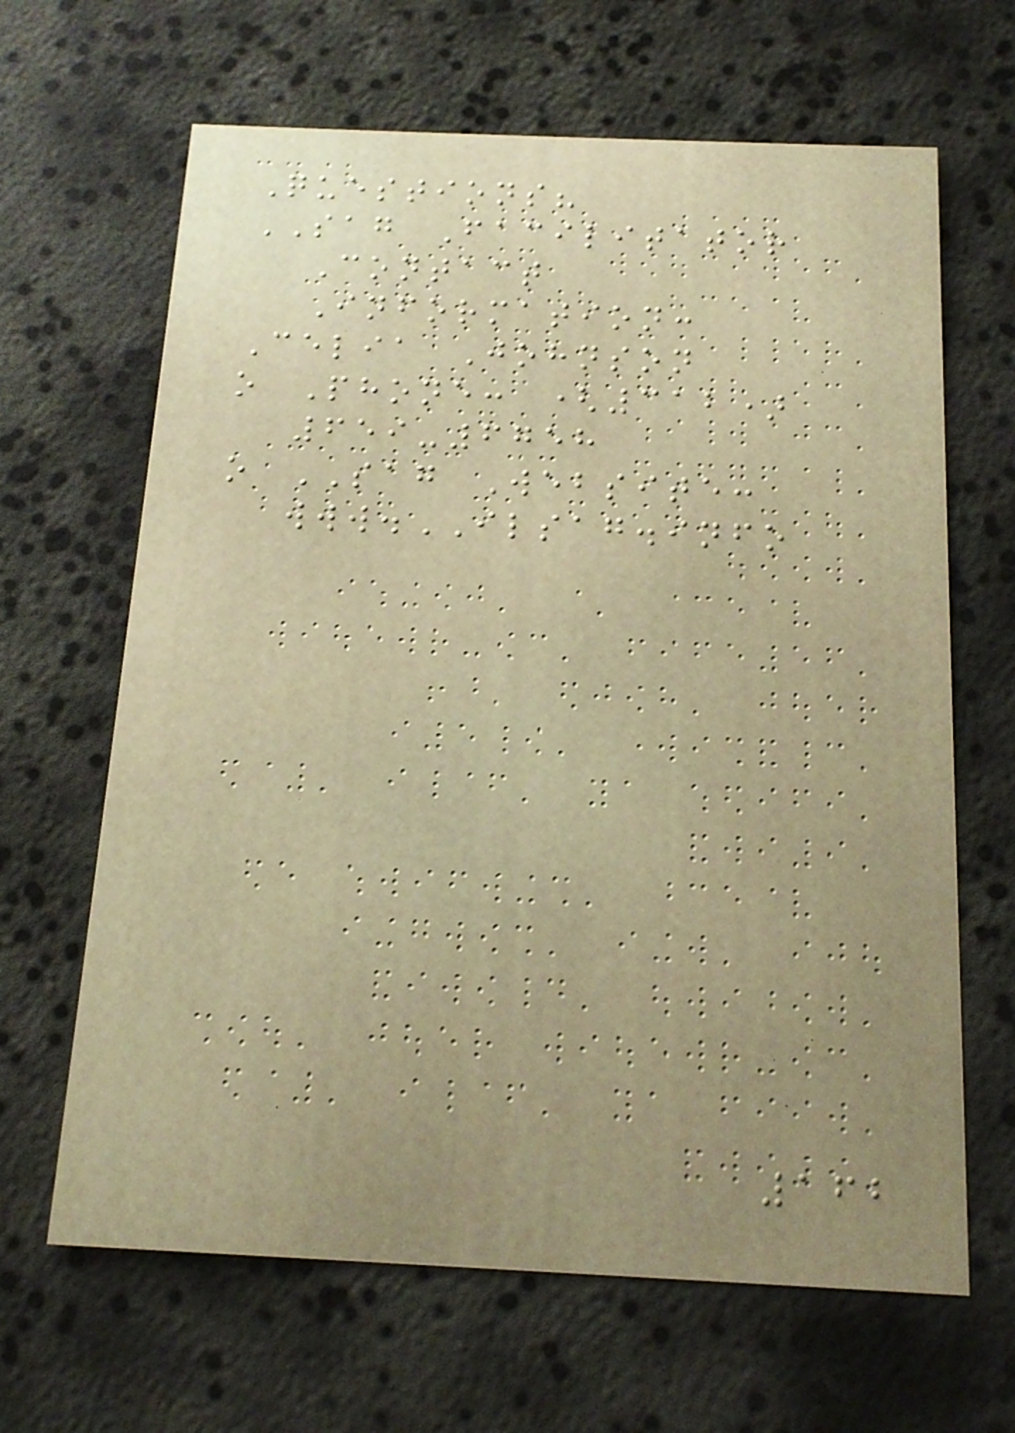Questions?
SAG Facilitator
Contact
Information:
Celia Johnson
o Phone: (312)
659-6758
o SAG Website:
www.ILSAG.info
162
